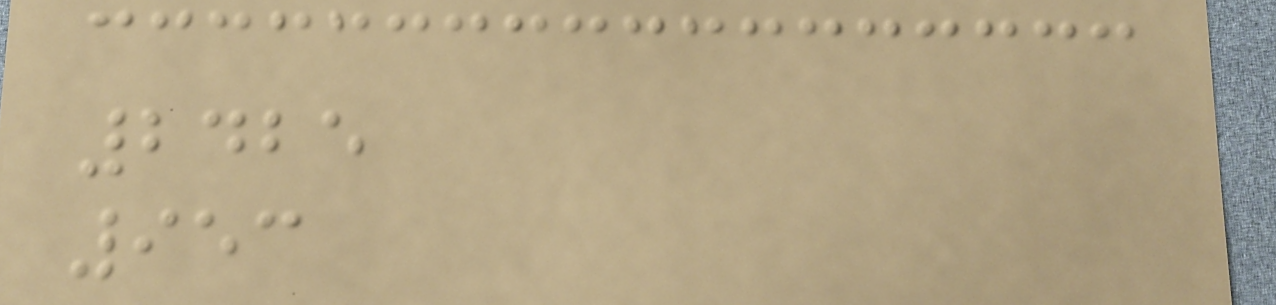2425
953
